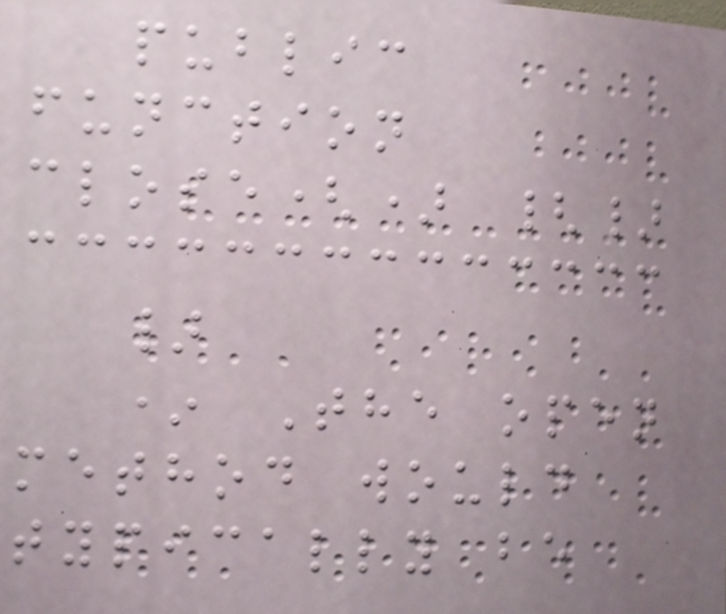public
function
close() {}
}
* The open
method would
typically be
